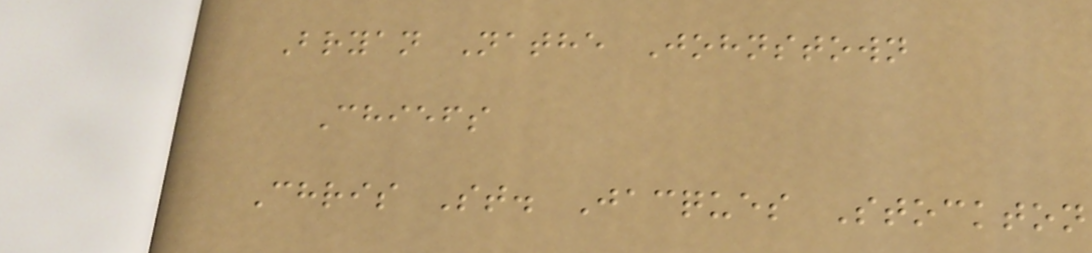Bryan Nathe Johnstown
Chiefs
Chris St. Jacques Stockton
